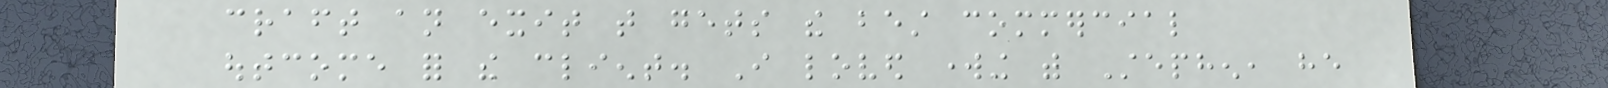craft an exit that gets the best commercial
outcome for the client. I loved working with Stephen, he
